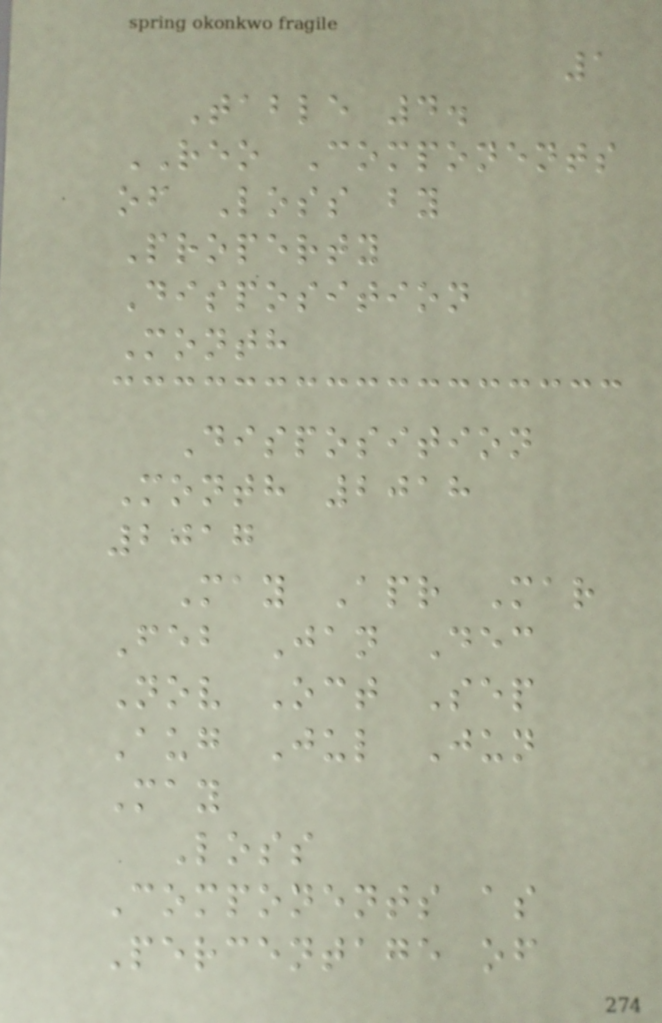1
Table 4.
REO Components
of Loss by
Property
Disposition
Month
Disposition
Month 2018
2017
May Apr Mar
Feb Jan Dec
Nov Oct Sep
Aug Jul Jun
May
Loss
Components as
Percentage of
